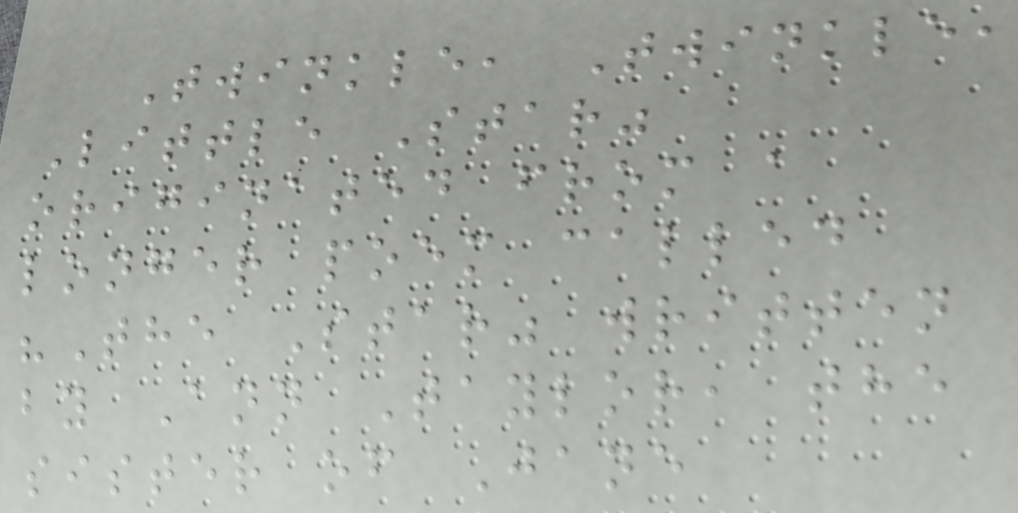Twinkle, Twinkle,
Little Star"
originated from a
longer poem called
"The Star" written
by Ann Taylor, the
sister of Jane
